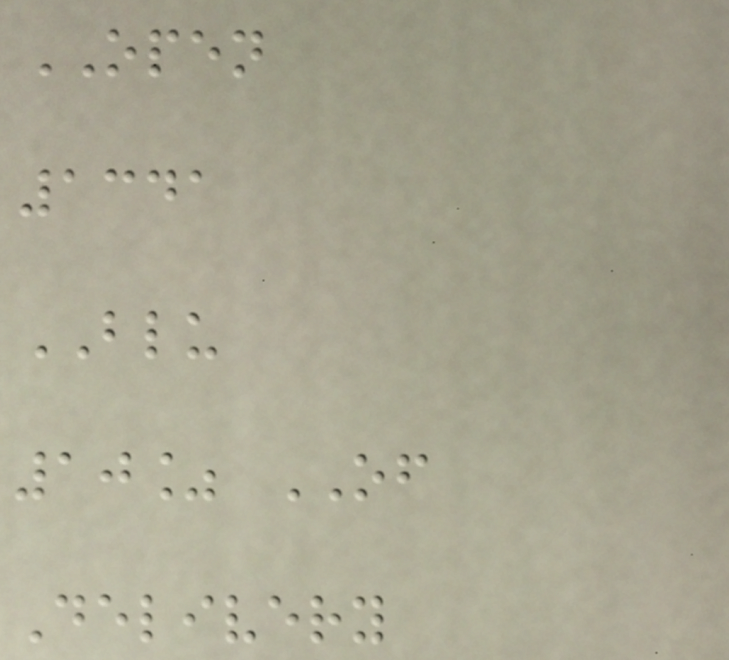OPEN
1341
BLU
10% OF
Delivery
